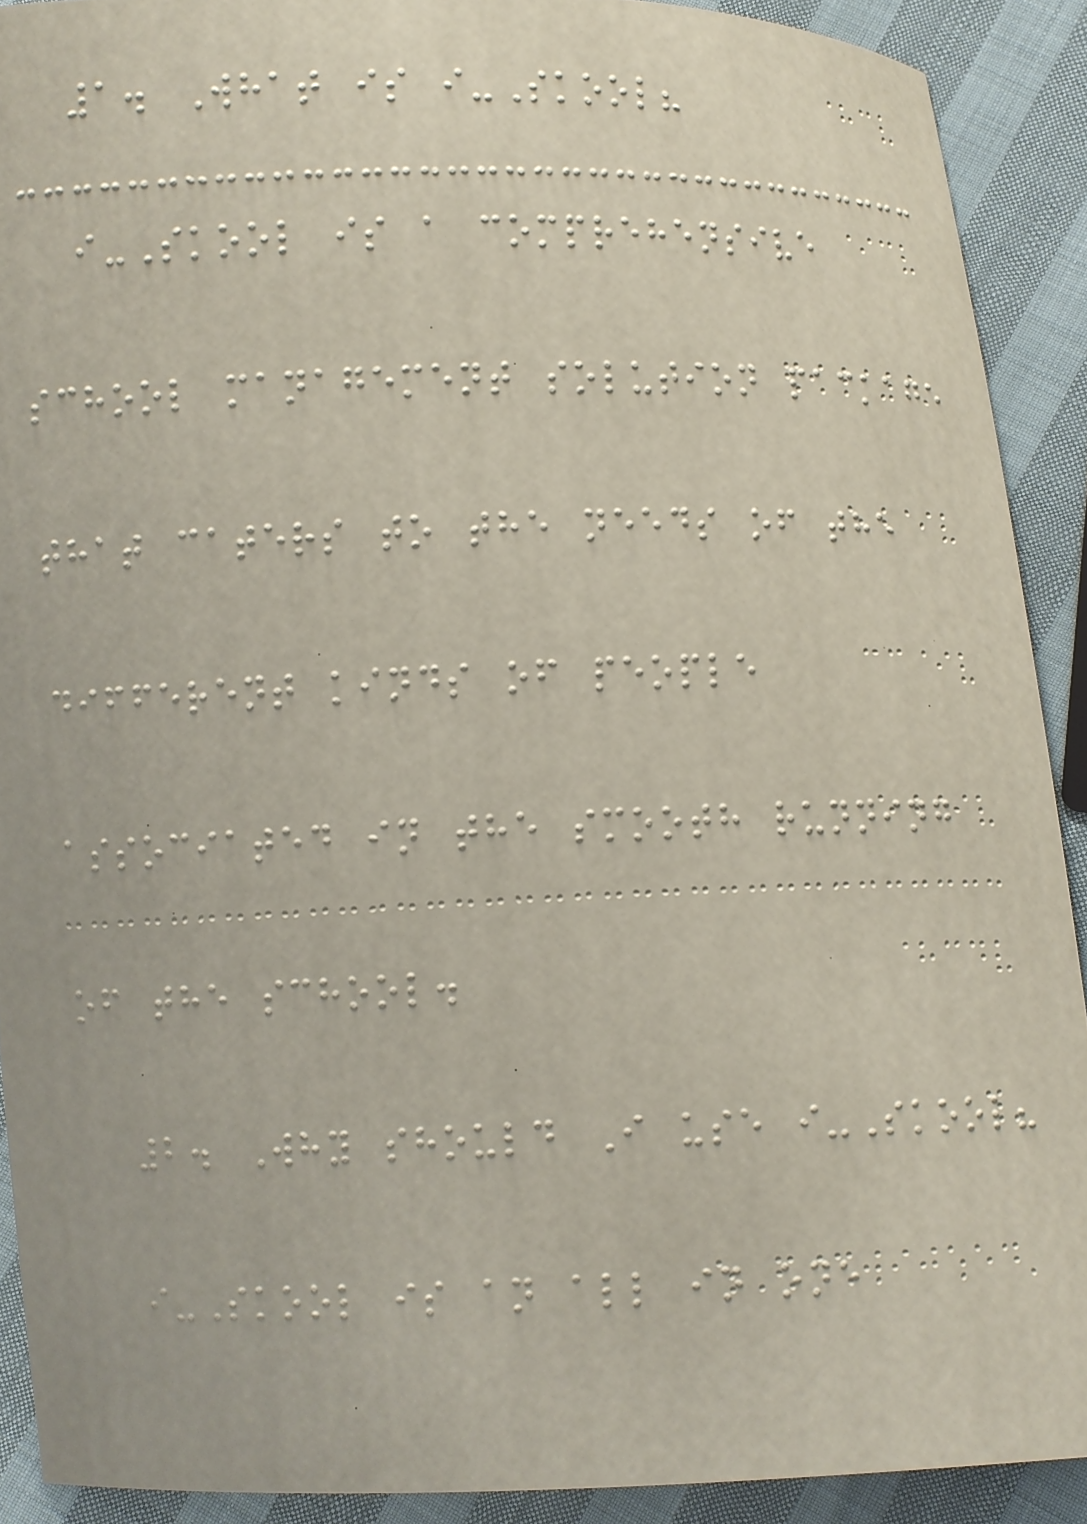1. What is i-Skool?
i-Skool is a comprehensive
school management solution package
that caters to the needs of the
different kinds of people
associated in the smooth running
of the school.
2. Why should I use i-Skool?
i-Skool is an all in one
